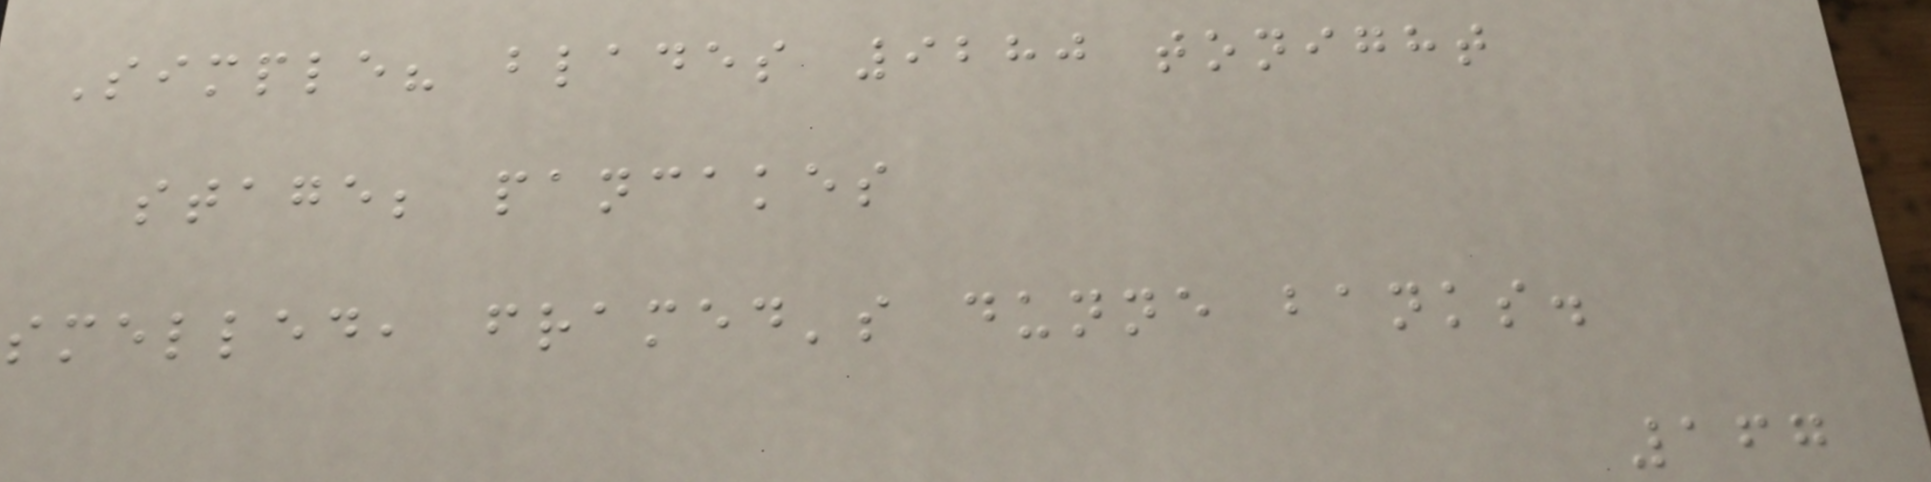Simple? blades 9280 tonight
stage; pancakes
smelled, framed's dunne banks.
167
